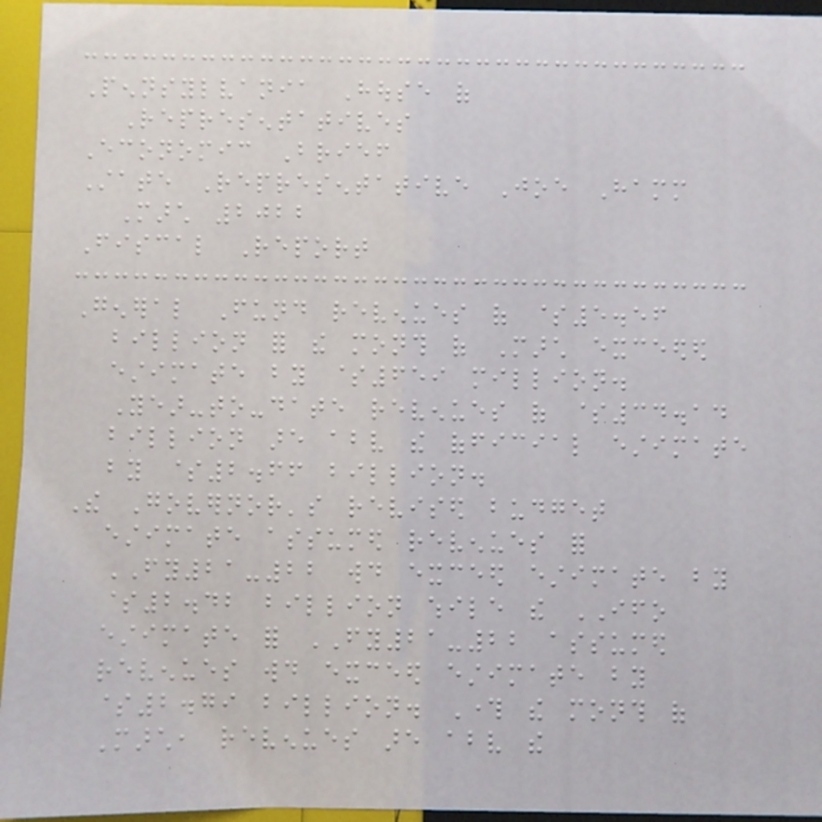Pennsylvania House of
Representatives
Economic Brief
State Representative Joe Hamm
March 2022
Fiscal Report
General Fund revenues of $5.56
billion for the month of March exceeded
estimate by $659 million.
Year-to-date revenues of $34.14
billion are above the official estimate
by $2.66 billion.
The Governor's revised budget
estimate assumed revenues for
FY21-22 would exceed estimate by
$2.42 billion while the IFO
estimate for FY21-22 assumed
revenues would exceed estimate by
$2.79 billion. Through the month of
March, revenues are above the
